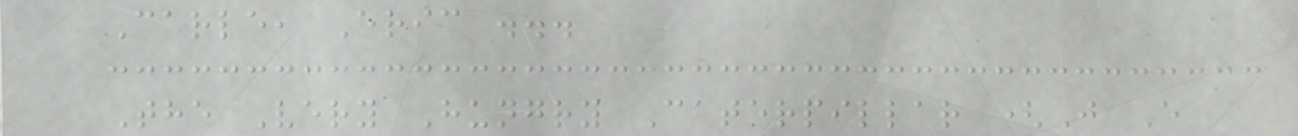Carle, Eric ...
The Very Hungry Caterpillar (J E
